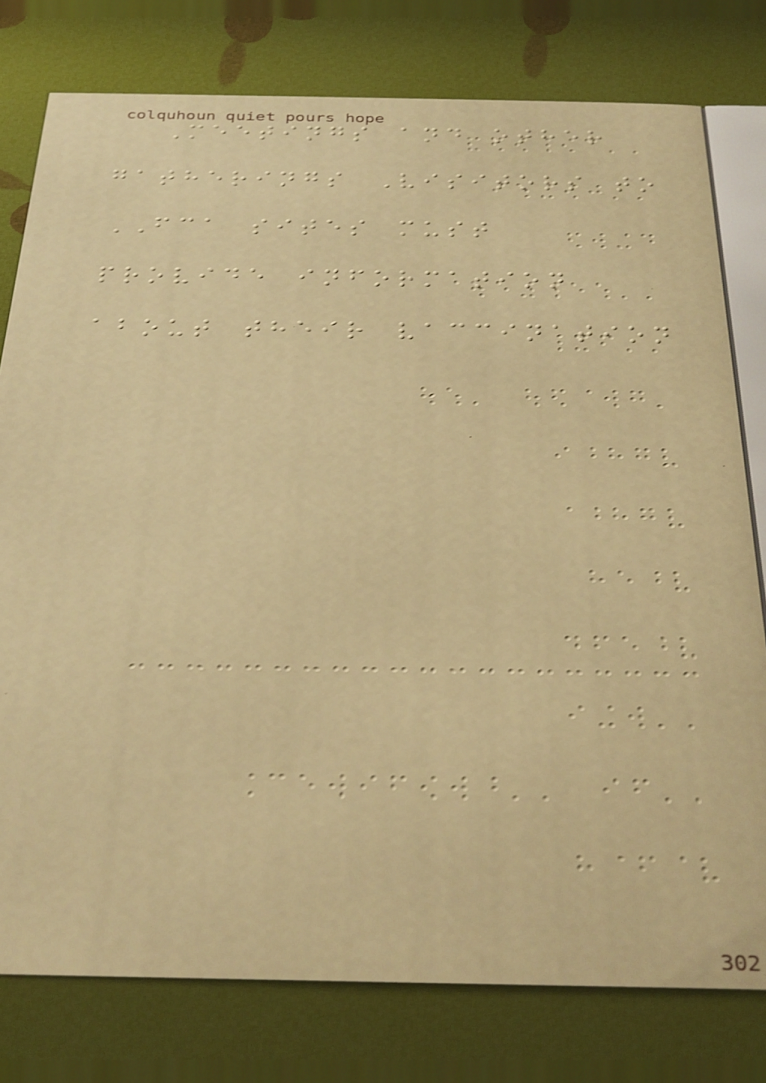Meetings and other
gatherings Visitors to
FCA sites must
provide information
about their vaccination
